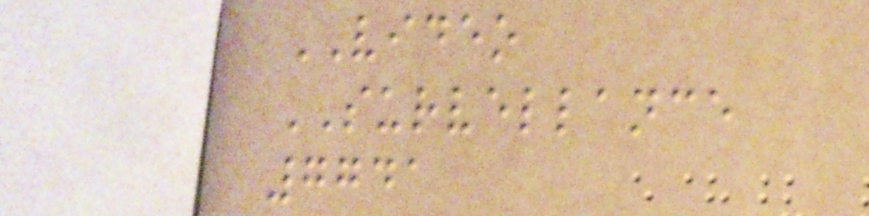VIDEO
SURVELLANCE
7741
